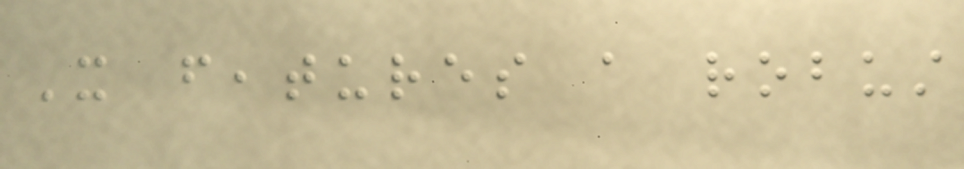It features a robust
